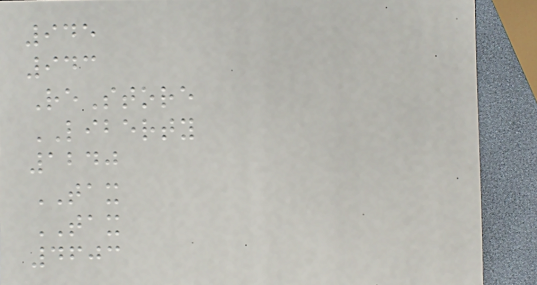945
943
ReStore
LIBERTY
1240
TAX
TAX
4603
